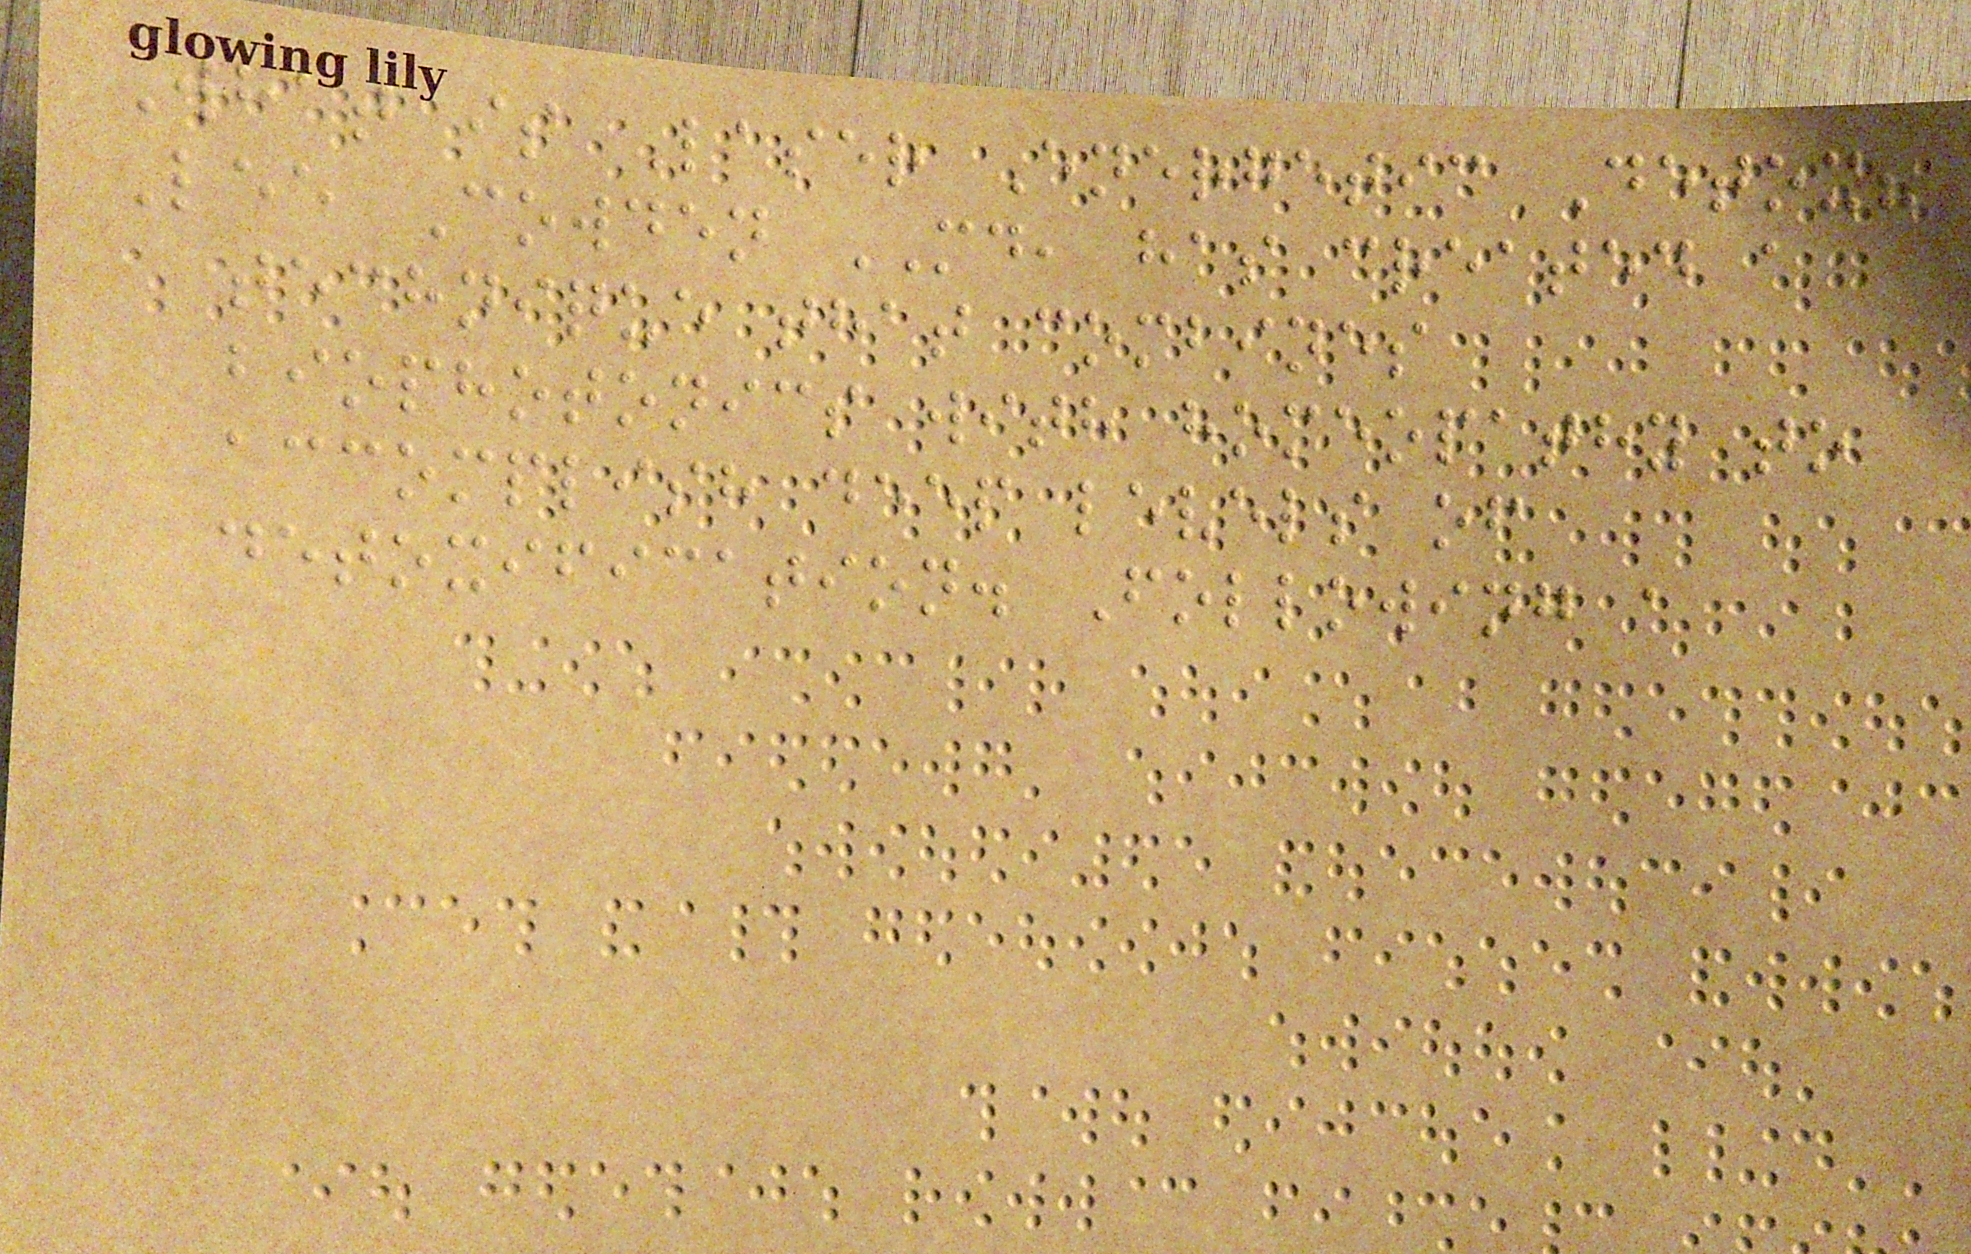What is Laser Energetic Detox?
Lee Cowden MD, has created a
technique that combines
biophotonics with homeopathy to
accomplish deep levels of
detoxification. Following a
